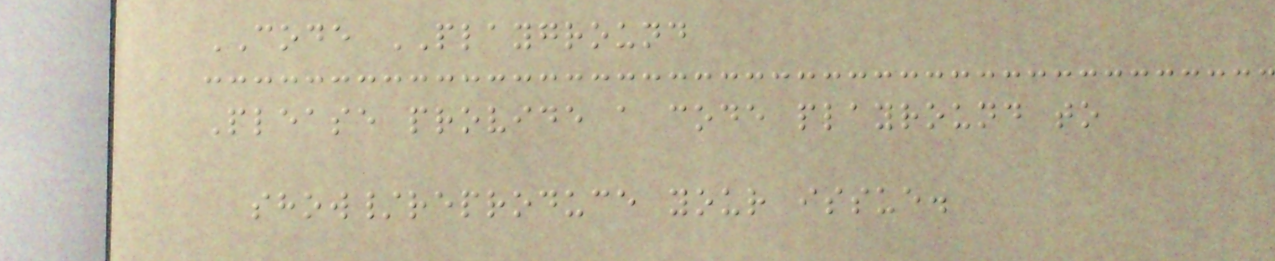CODE PLAYGROUND
Please provide a code playround to
show/reproduce your issue.
